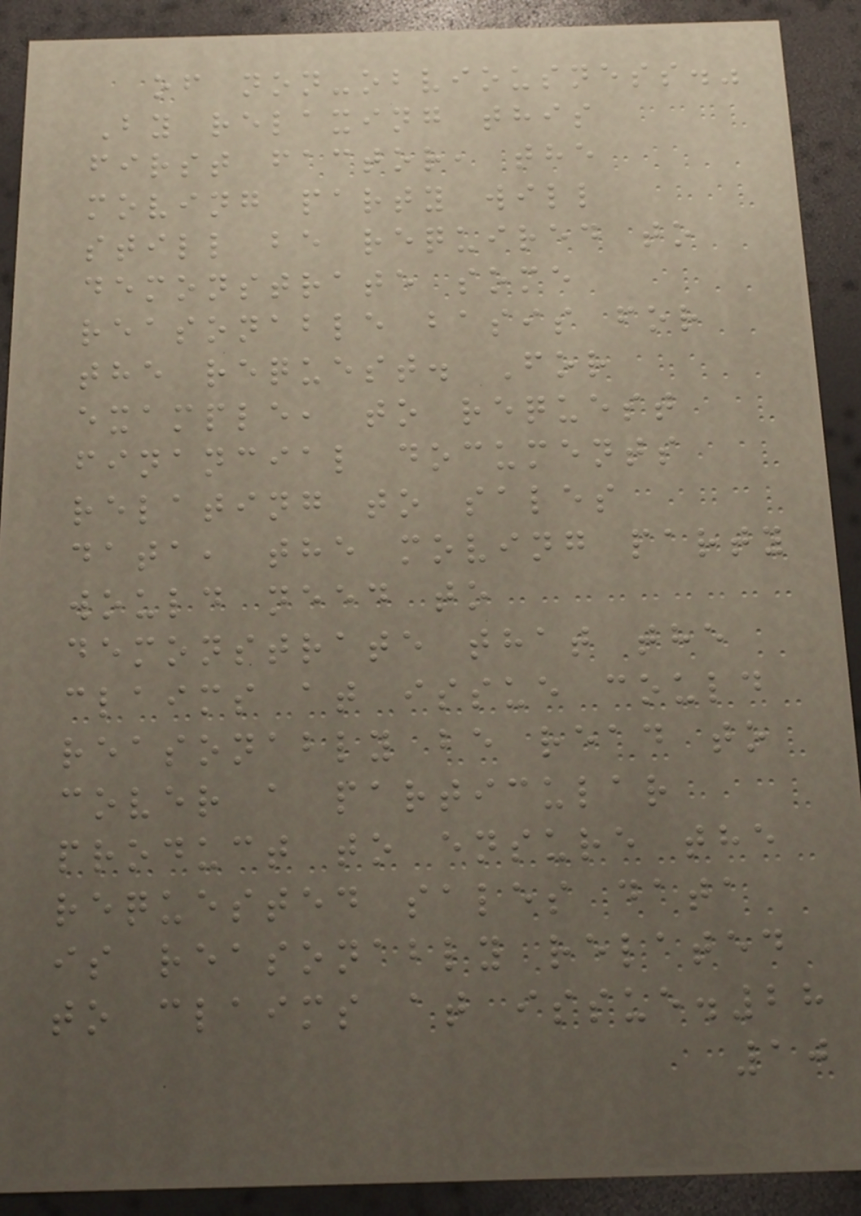of non-obviousness."
By relaxing this
first factor, the
moving party will
still be required to
demonstrate some
reasonable basis for
the request. For
example, to request
financial documents
relating to sales
data, the moving party
would need to
demonstrate that the
claims at issue could
reasonably be read to
cover a particular
product to ensure the
requested sales data
is reasonably related
to claims at issue.28
10
